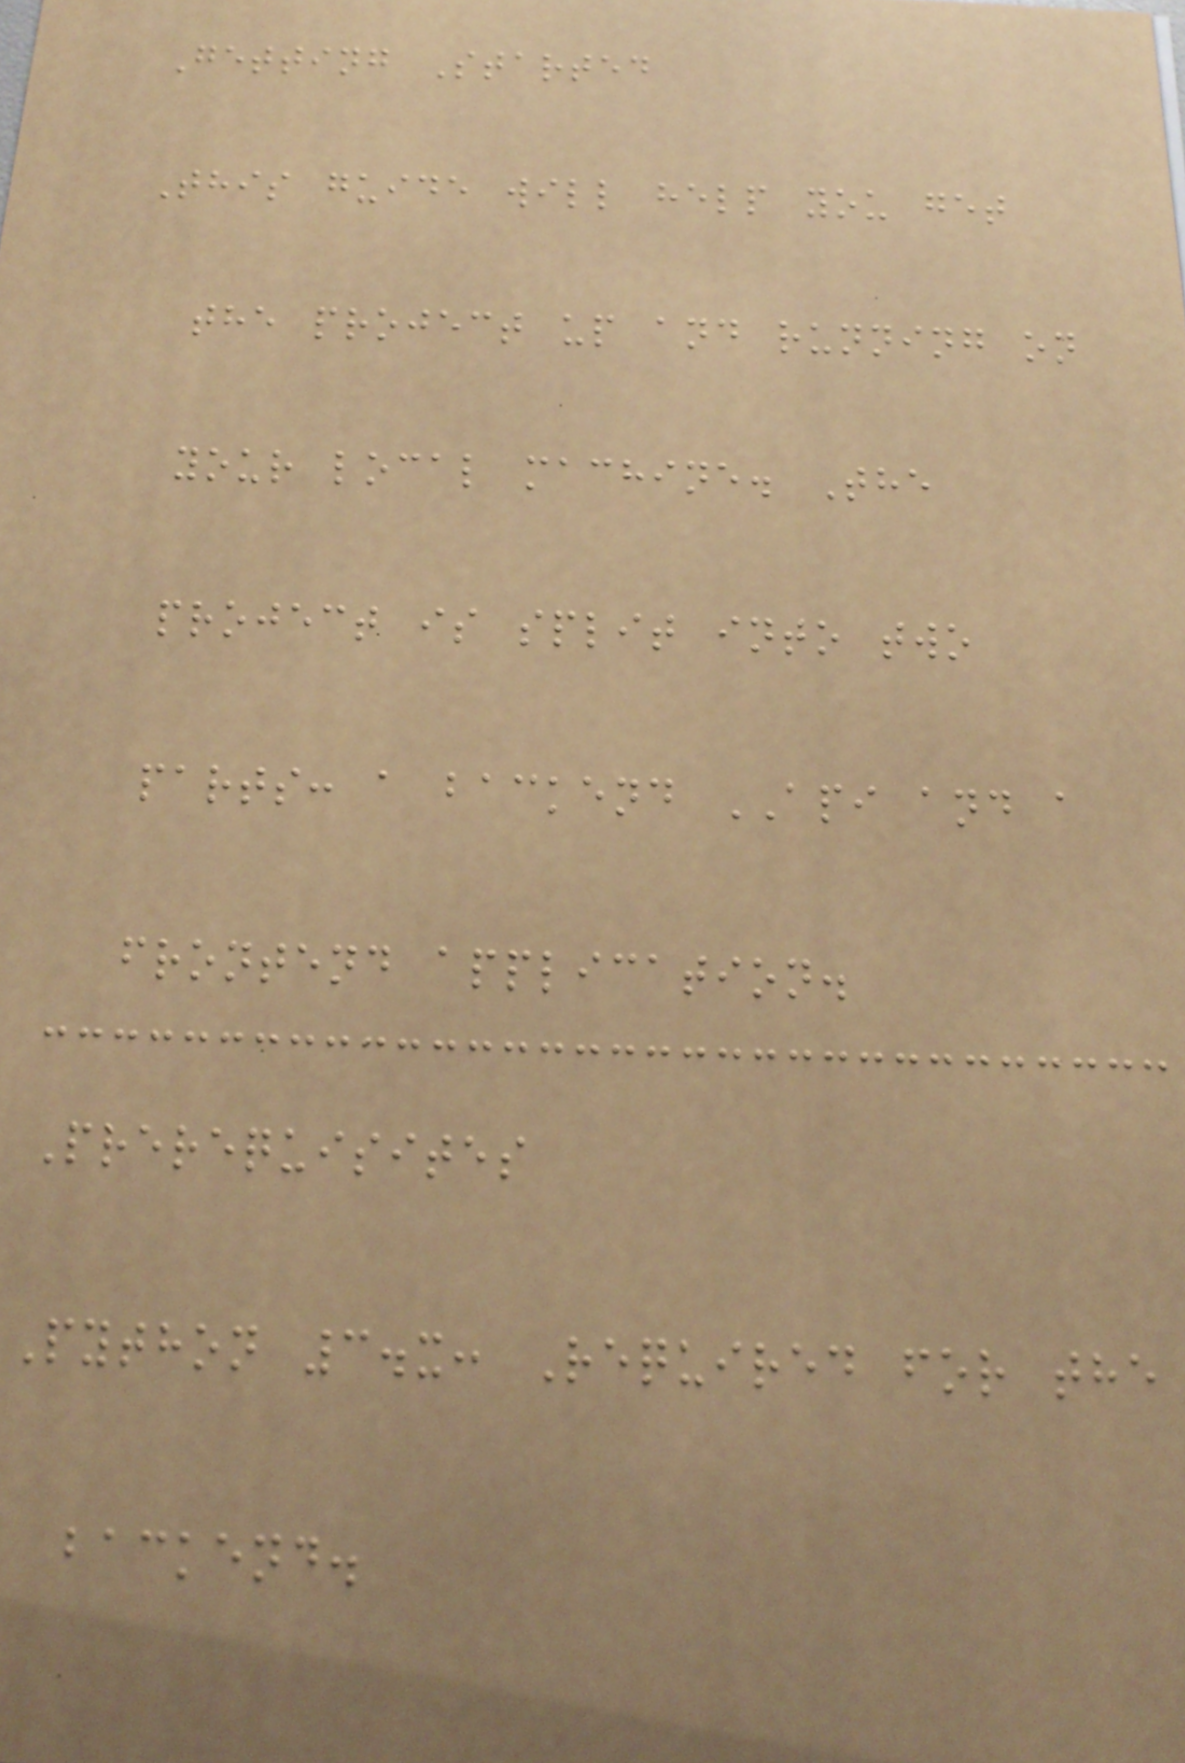Getting Started
This guide will help you get
the project up and running on
your local machine. The
project is split into two
parts: a backend API and a
frontend application.
Prerequisites
Python 3.x: Required for the
backend.
